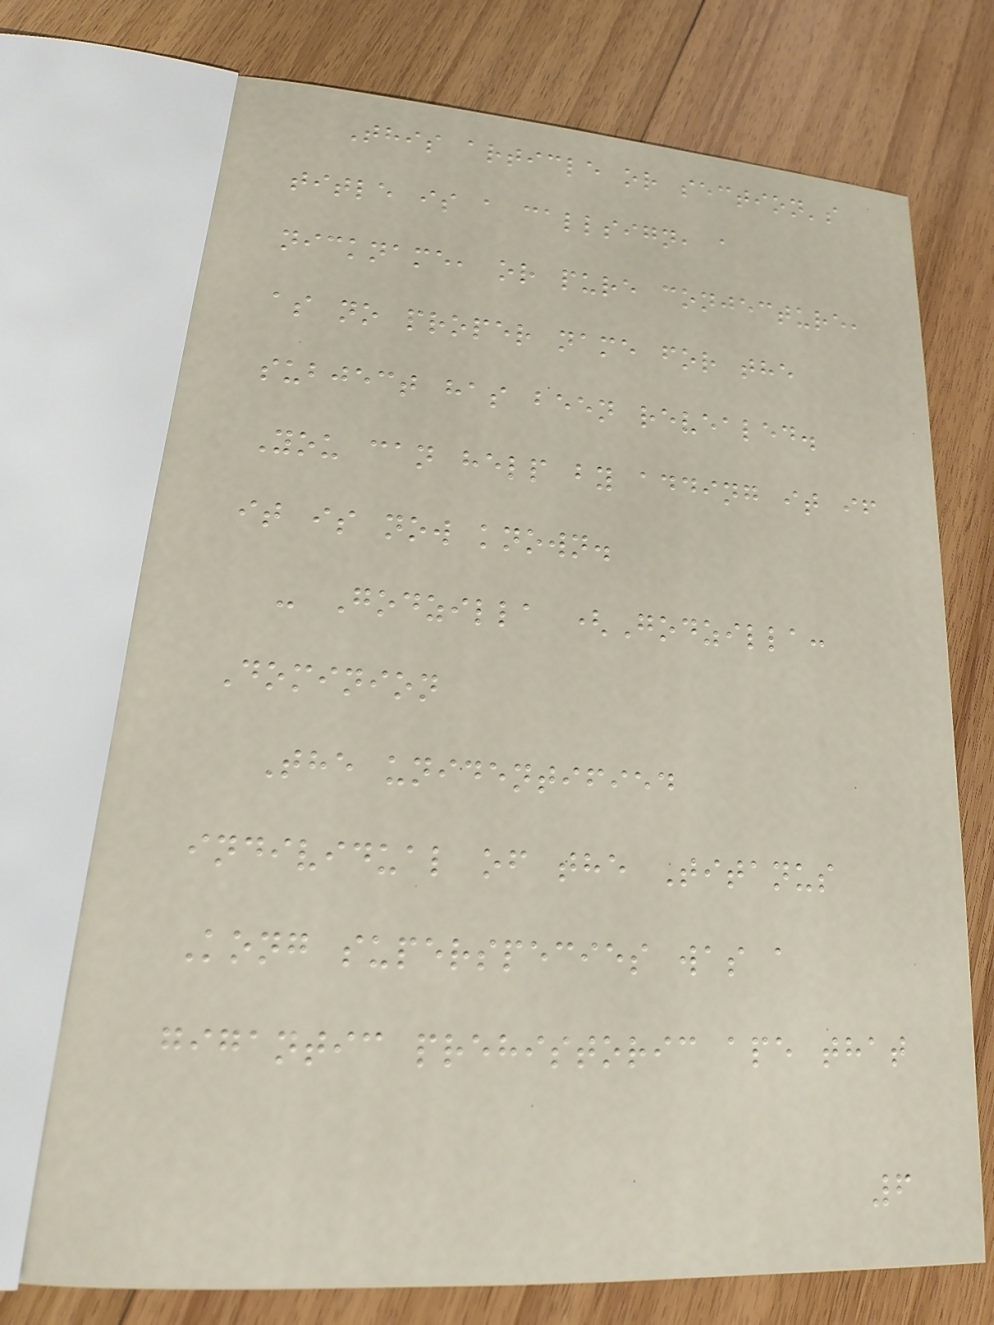This article or section's
title is a callsign, a
nickname, or pure conjecture,
as no proper name for the
subject has been revealed.
You can help by adding it if
it is now known.
- Godzilla (Godzilla:
Dominion
The unidentified
individual of the Titanus
Kong superspecies was a
gigantic prehistoric ape that
6
